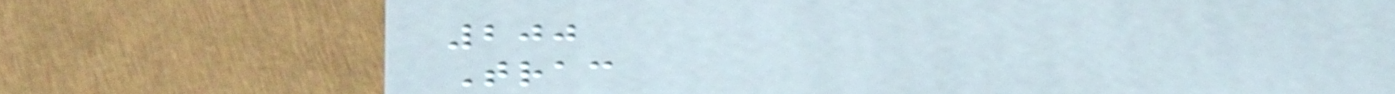200
Trac
